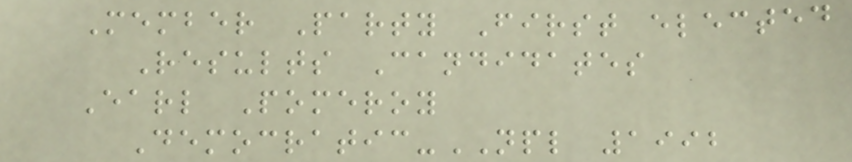Member Party First elected
Results Candidates
Earl Pomeroy
Democratic-NPL 1992
